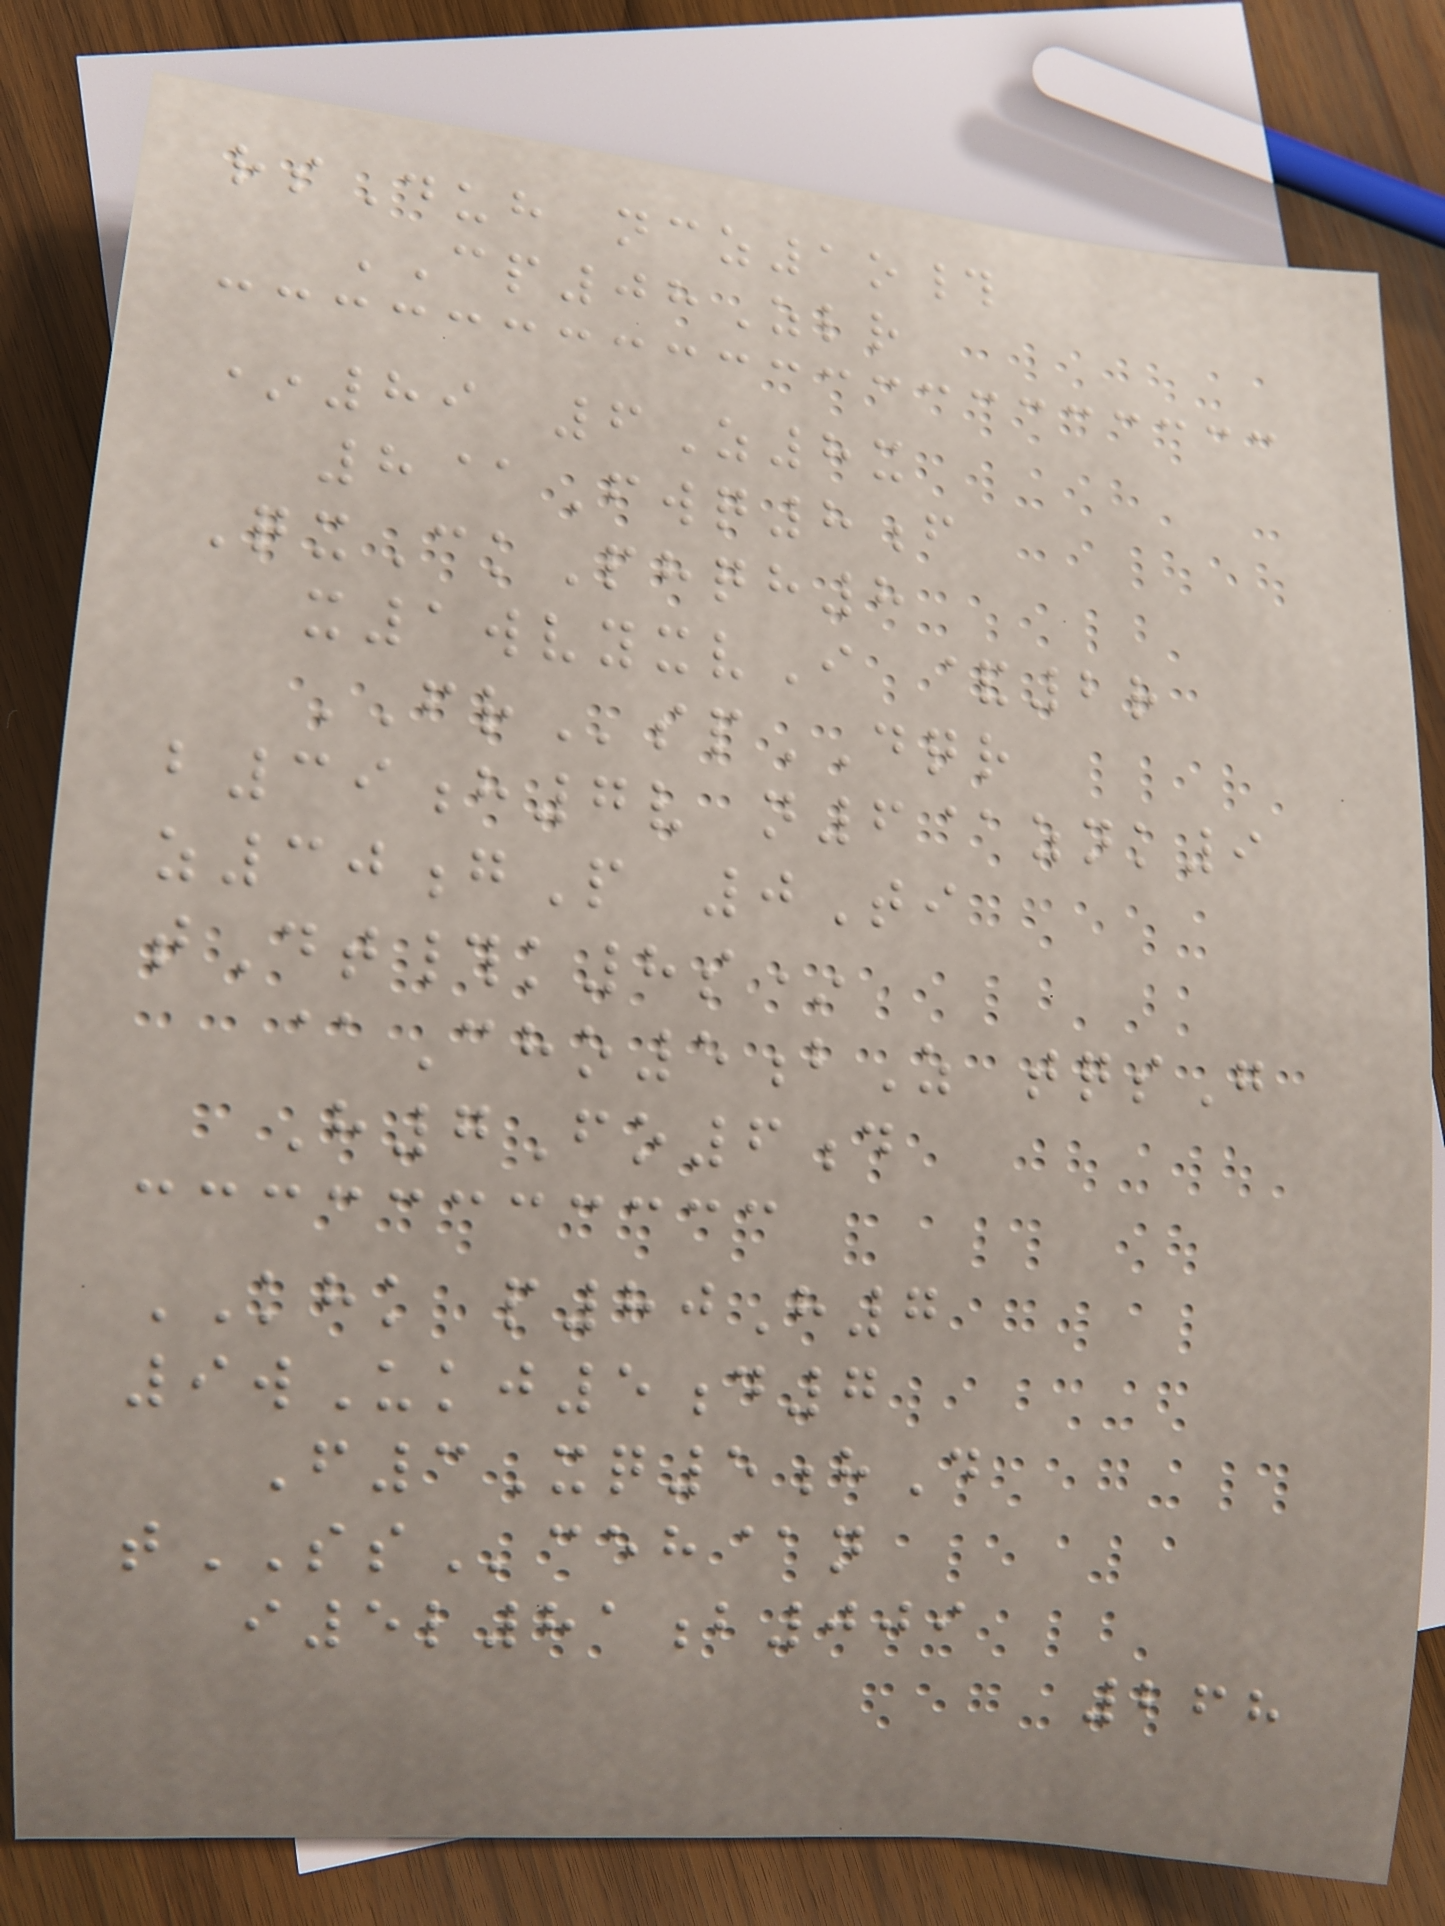rsDuh ncz1o#
CP08Zlr
*89 6Z8x
8@Fwq8f
QxCkPhqh8
x1wvyxvI &2r
FRspDQR
b39h7v n6@znk9
z30gP 0Ti
tDt#k8s*
@Cho5bZ tqsG
H7Fo6d
KHK p80H7
9wUkj5d7
F3Xq5hD
tSSceh@n
i5l81b009
268
